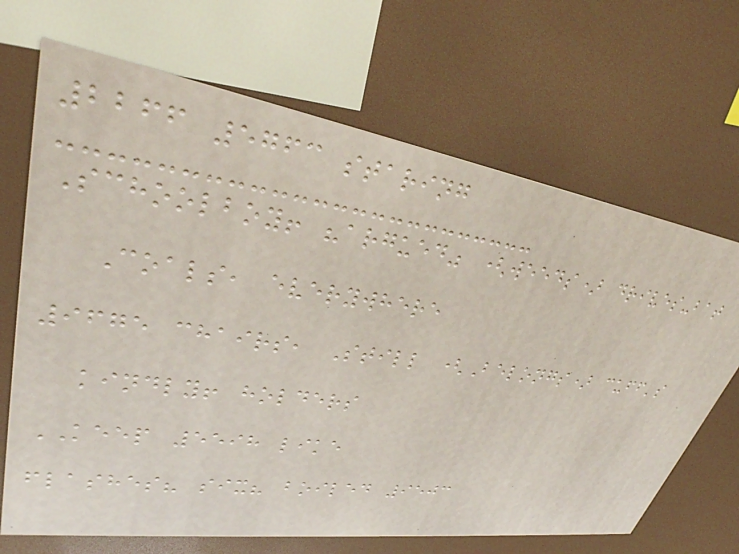2266 5763 staring
Schoolboy! "argued" (weeds) drives-bat
Coals, everywhere
9675 chairs, Still (Belongs) cuff's
kindly! holders
KEEP 5598 like
flashes? six? boiled 9503
